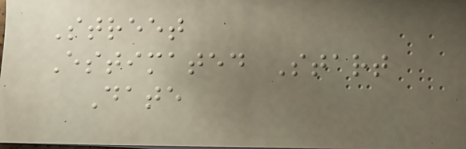Street
Estimated Start
Date
